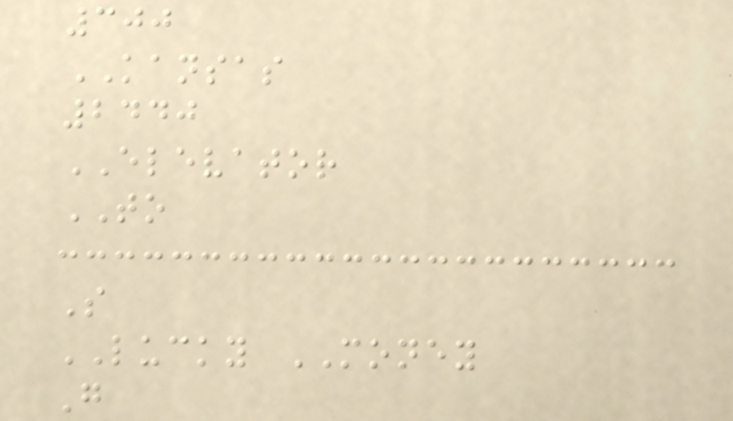300
KANSAS
2440
ELEVATOR
TO
S
LUCKY MONEY
G
